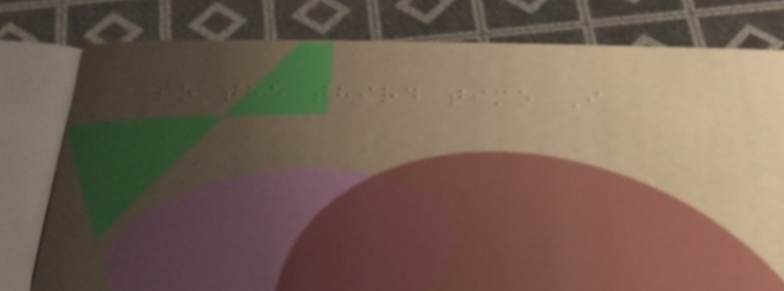so the third time I
